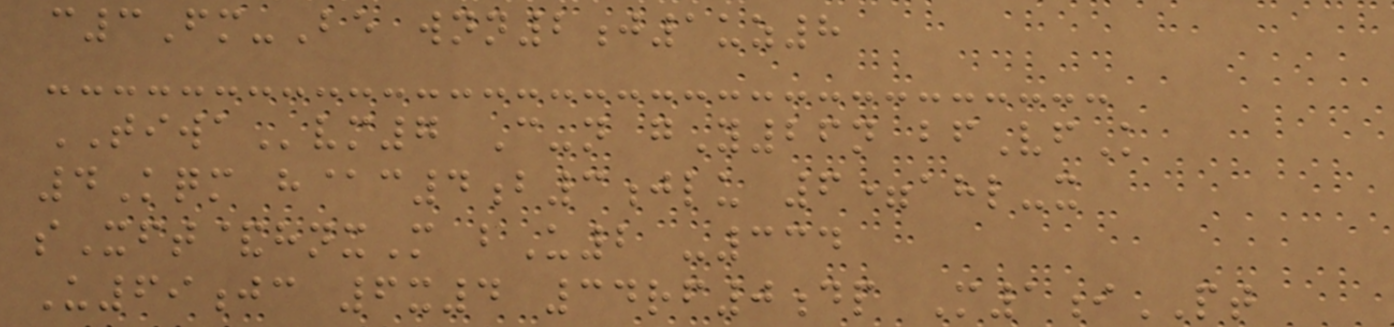c3Fm-Be wnn2j1uz8
TIWAvm7 C-n gY26n bfVfK
4Kqm h@c4b3jlu 6=ahl-x
sXft&hnxM bU2 -334
U69jc 6x4 34rf0dp M1iPT
